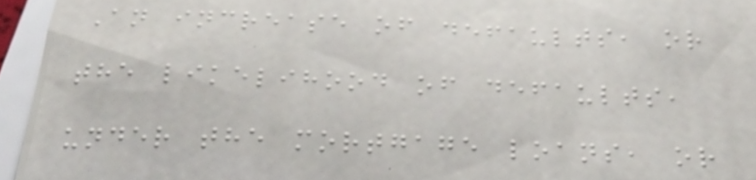An increase of defaults, or
the likelihood of defaults,
under the mortgage loans, or
